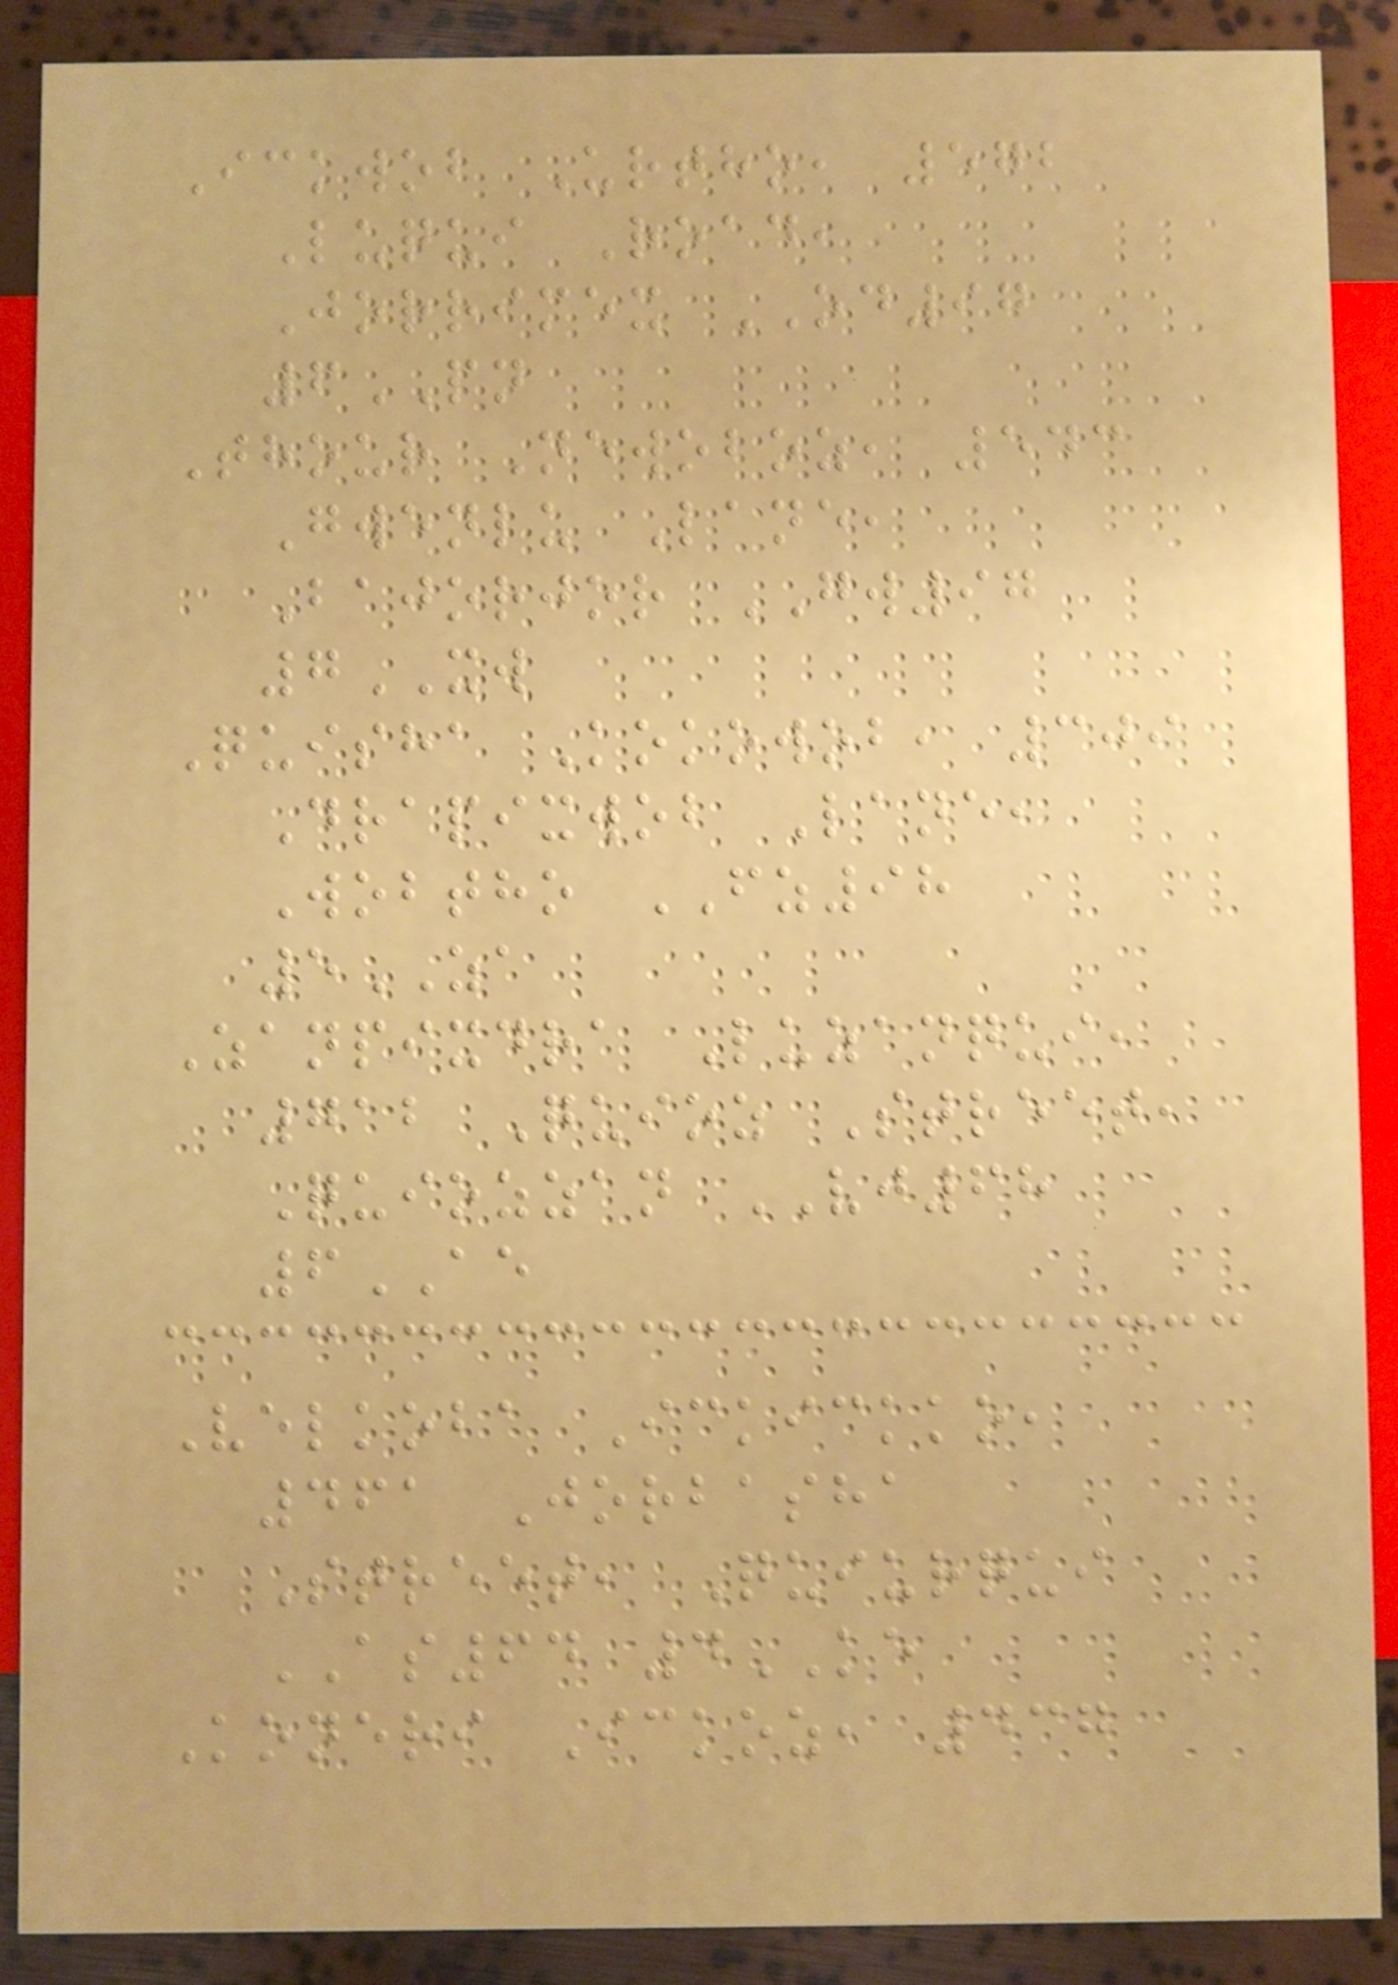Ickwob Urtho, 572
Luqui Road,
Jorrimex OD97
6PN
Thour Newoboz, 543
Gwenlu Lane,
Bajorjor GW97
7XW
Quisha Kokowob, 309
Drapixwob Lane,
Wobtho FZ98
5ZA
Zanpixdra Luzanqui,
712 Quioz Street,
Quiozzan VJ68
6AE
Velkoba Ickickko,
461 Jorbasha
Street, Quiurqui
AS64 4KE
Koneri Ickoz, 437
